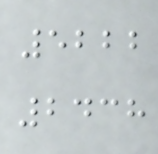5222
2438
